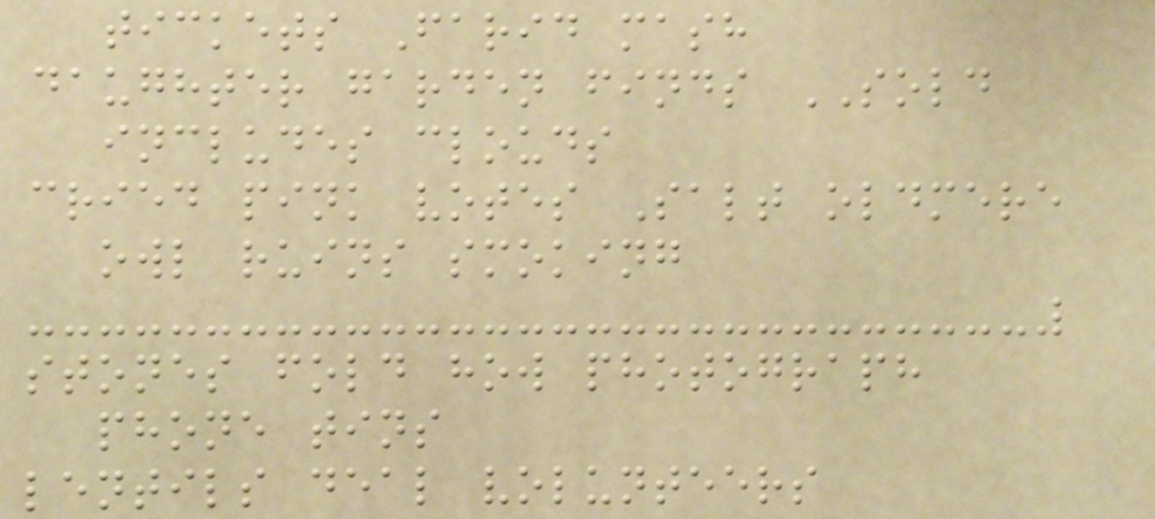tickets Farid mash
daughter garden finds SOLD
includes clouds
cried pink votes Salt oldmere
owl ruins smoking
stones fold how photograph
phone tins
lentils deal volunteers
